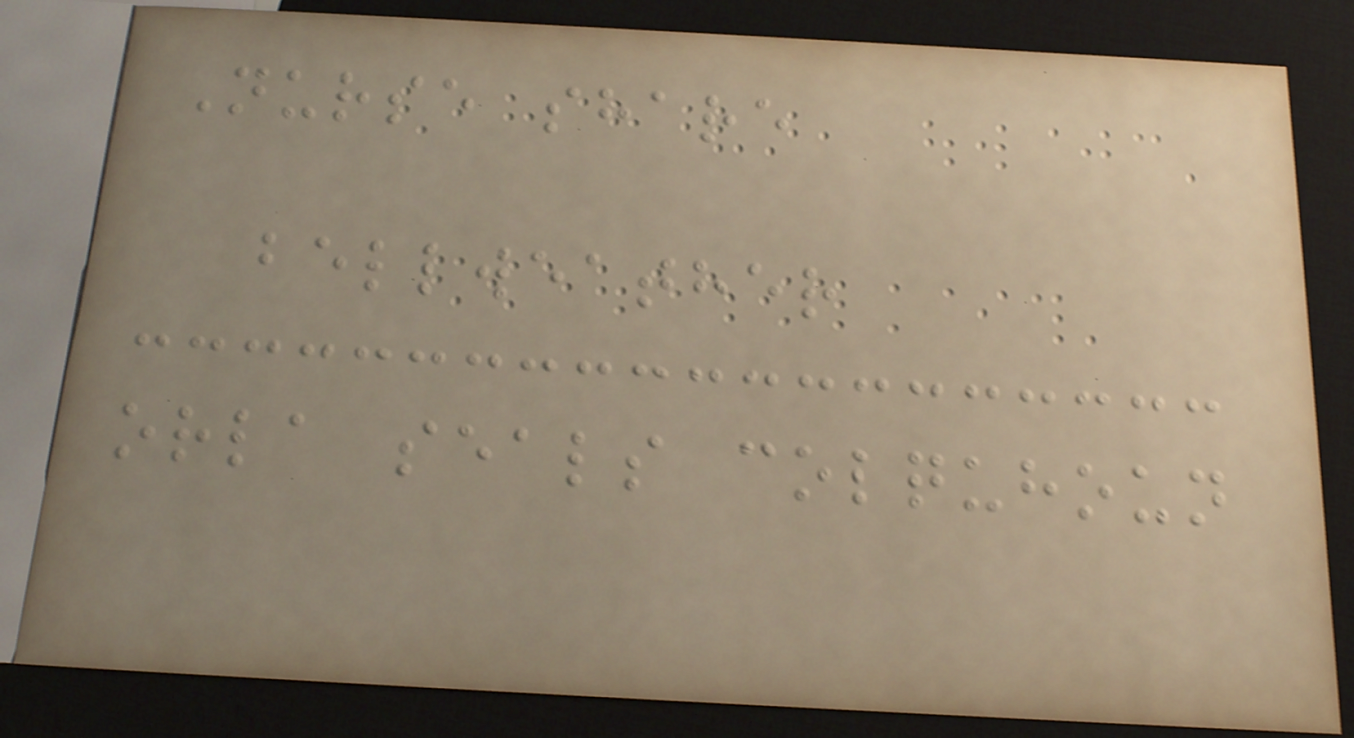Nurse share
bellweather
orla seals colquhoun
